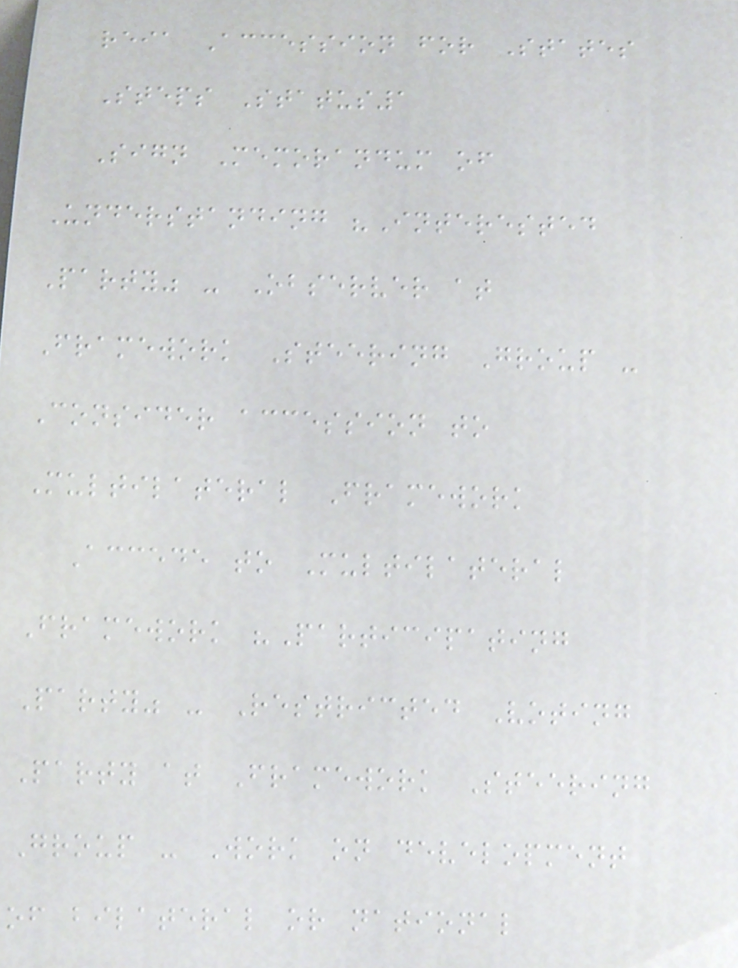reia Accession for States
Steps Status1
Sign Memorandum of
Understanding "Interested
Party" - Observer at
Framework Steering Group -
Consider accession to
Multilateral Framework
Accede to Multilateral
Framework "Participating
Party" - Restricted Voting
Party at Framework Steering
Group - Work on development
of bilateral or national
